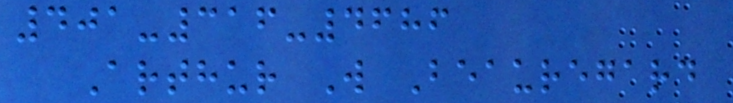401-316-4686
Arthur W Beauregard
